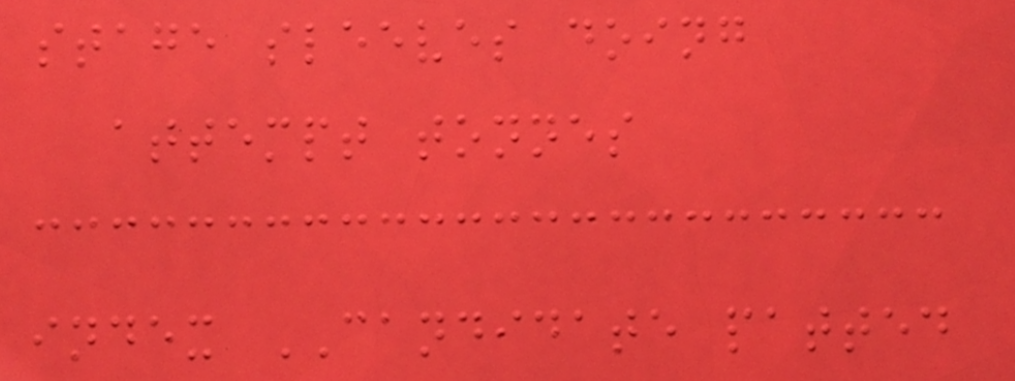stage sleeves doing
attempt tonnes
index CANDIDATE patted
